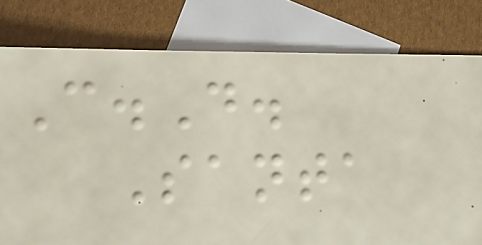C.D.
Santa
